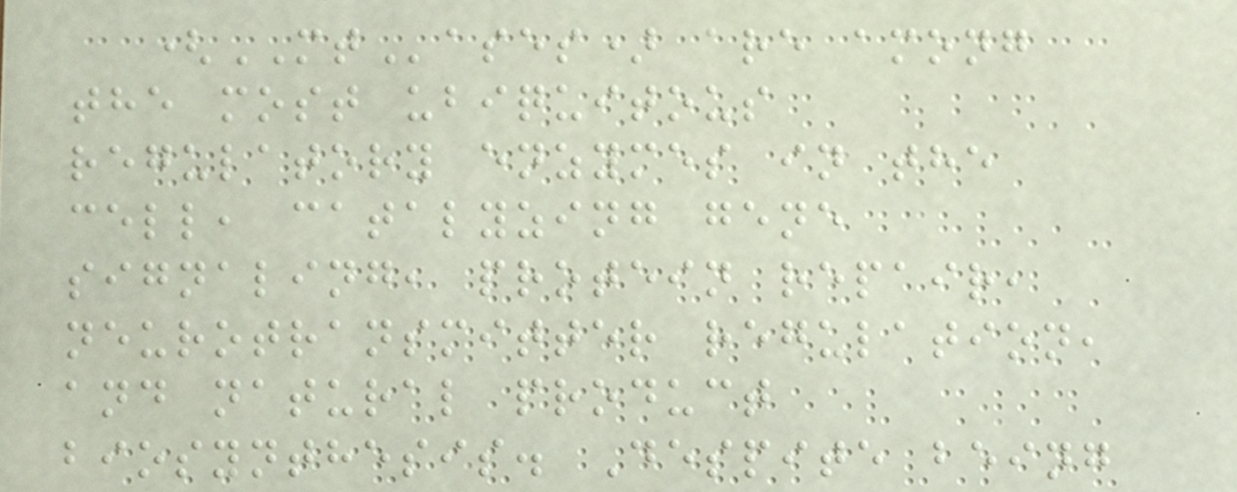(MTases) are among
the most ubiquitous
regulatory enzymes in the
cell, catalyzing gene
signaling, protein repair,
neurotransmitter regulation,
and natural product
biosynthesis. Despite being
